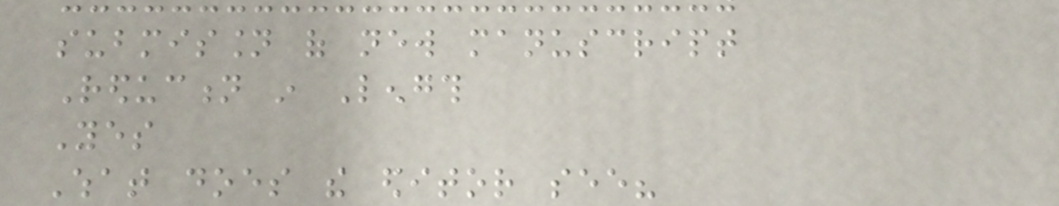submission of new manuscript
Reduction in Length
Yes
What does the editor see?
